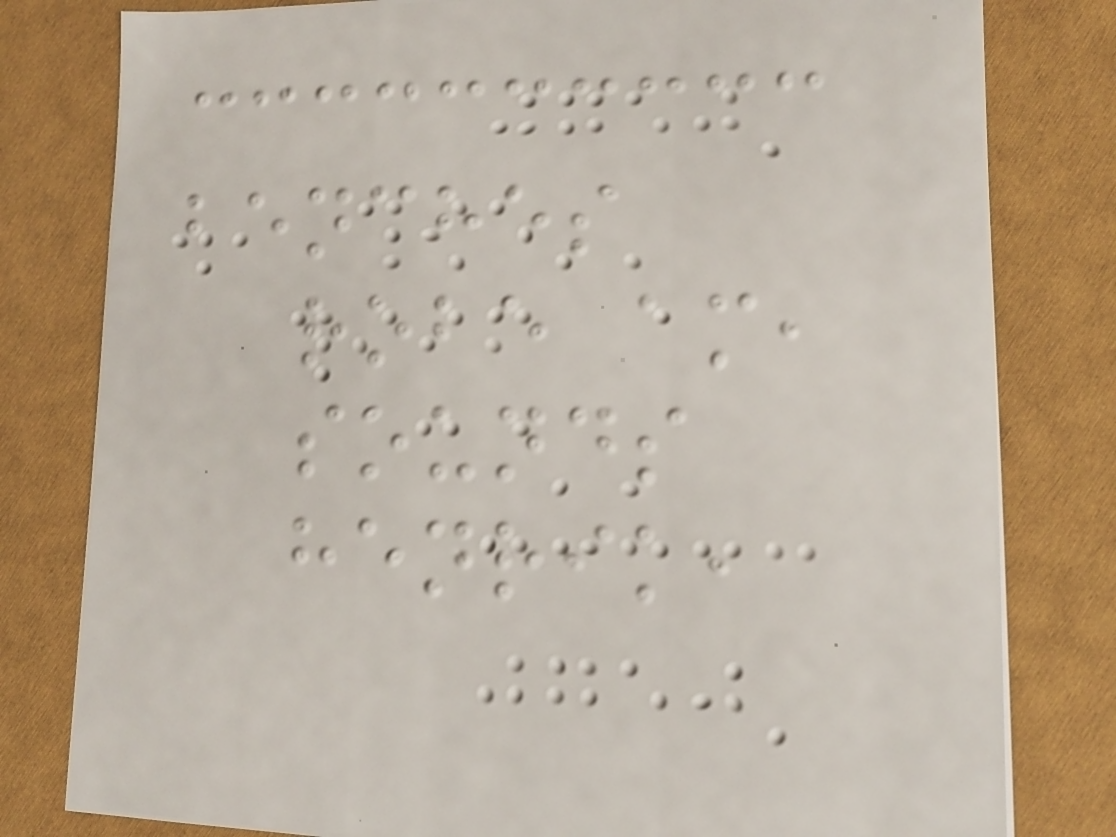benches
robe am,
sounds
henrik,
